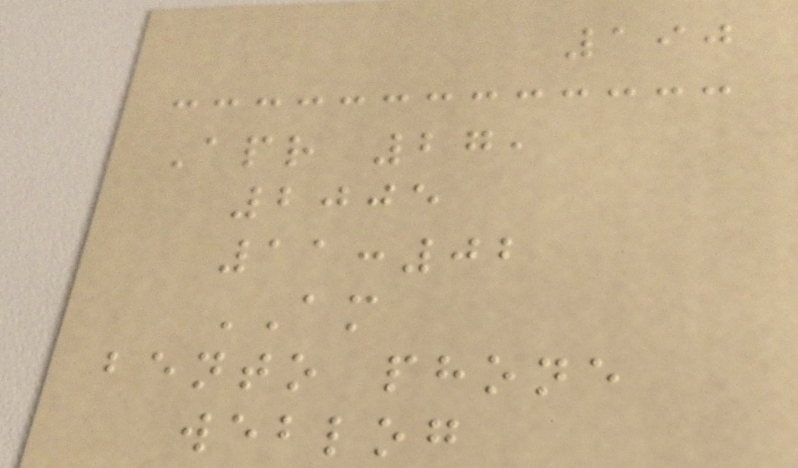190
Apr 27,
2005
11:02
AM
bento phone
weblog
